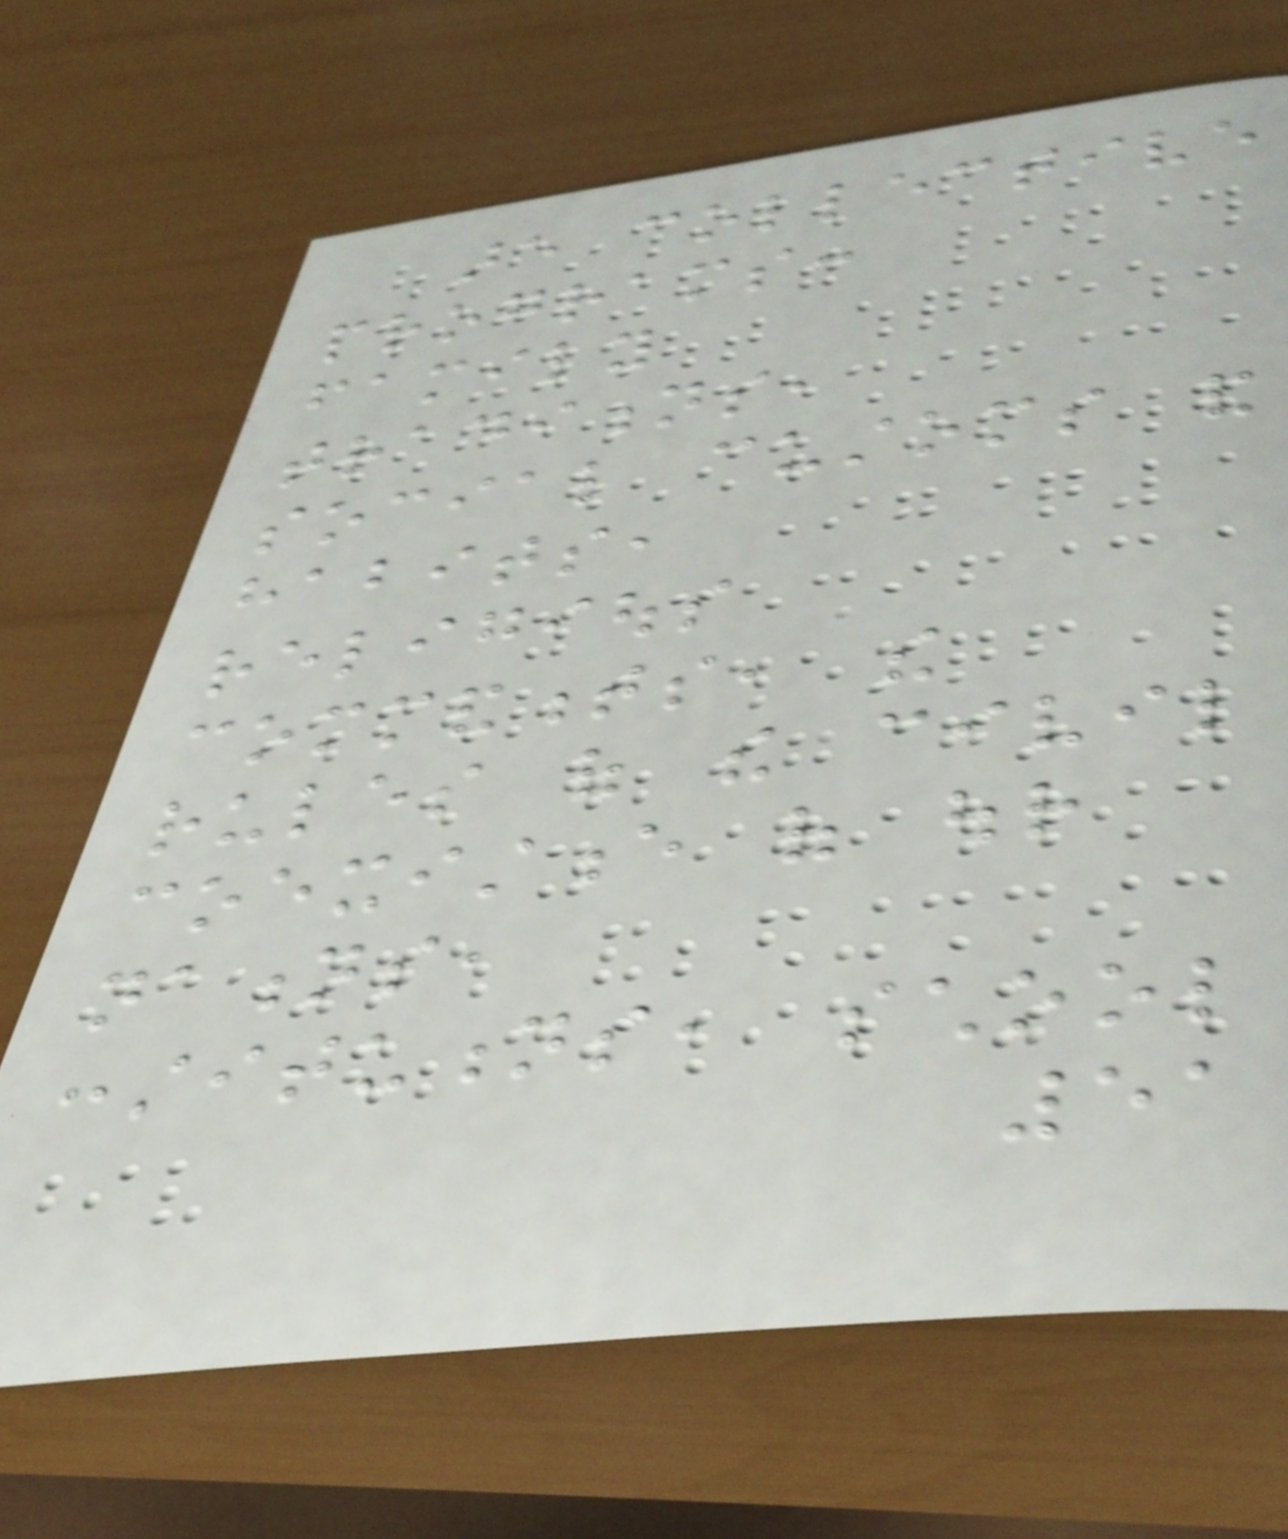are collective
programs:
family
traditions,
social customs and
habits,
religious
commandments, the
rules of the civil
coexistence of our
nations,
constitutions, school
51
